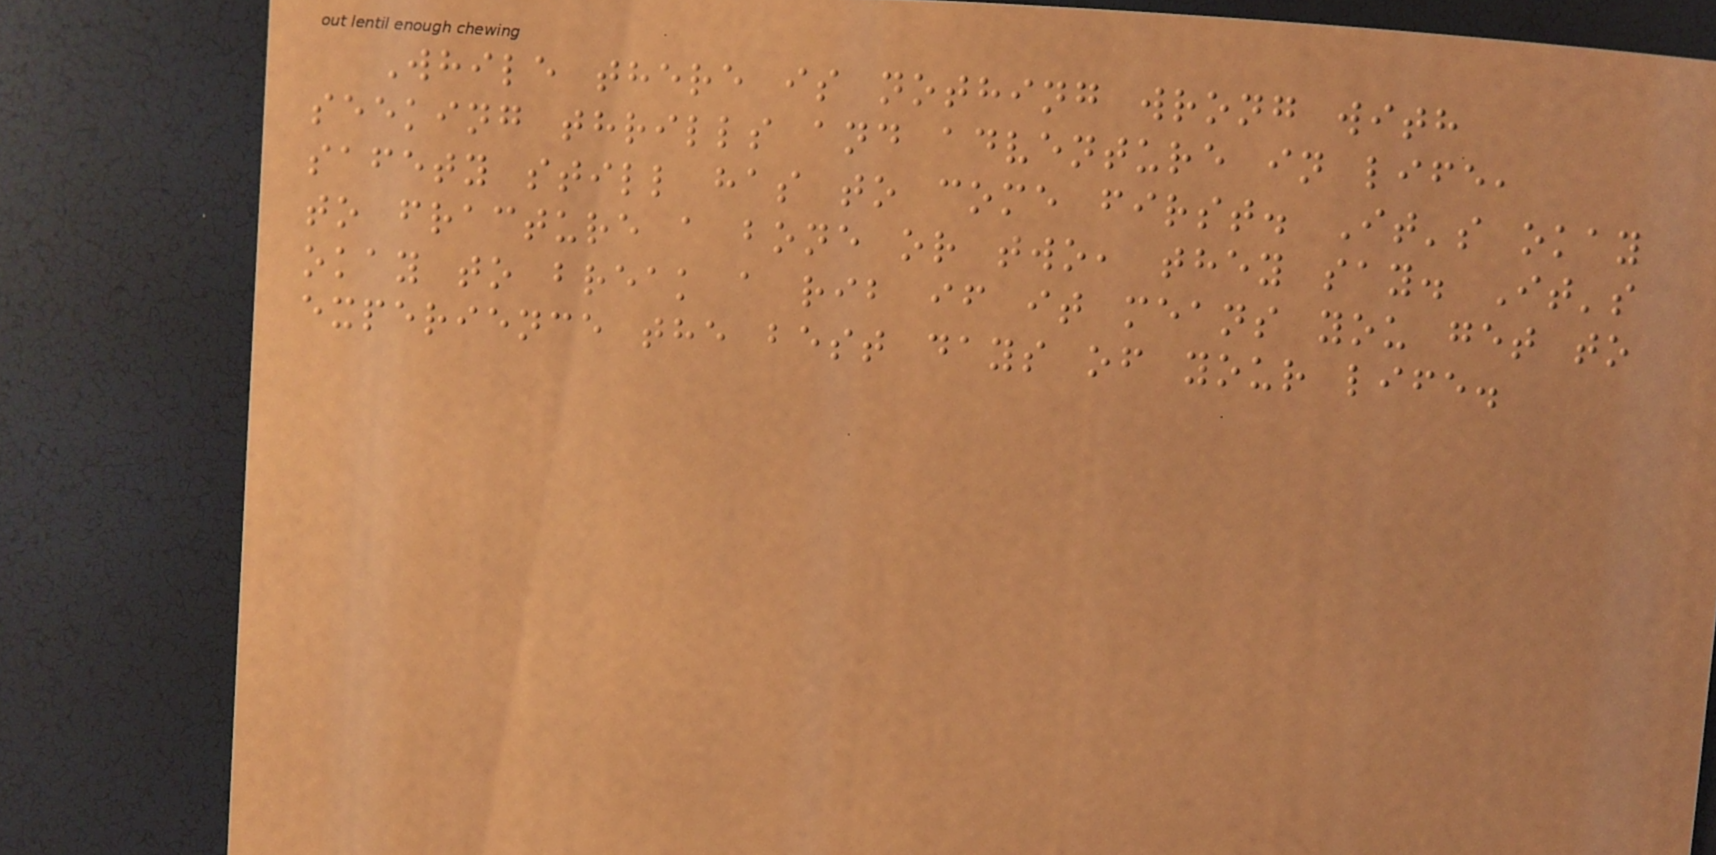While there is nothing wrong with
seeking thrills and adventure in life,
safety still has to come first. It's okay
to fracture a bone or two, they say. It's
okay to break a rib if it means you get to
experience the best days of your life.
